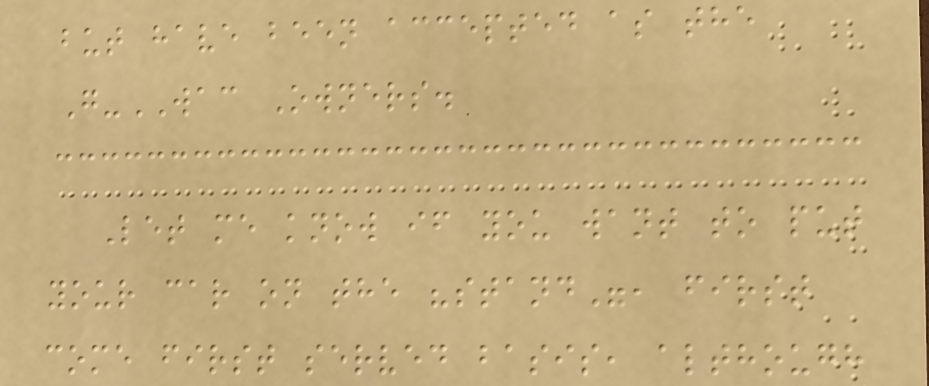but have been accepted as the
G-WAC Owners.
Let me know if you want to put
your car on the "stand", first
come first served basis, although
